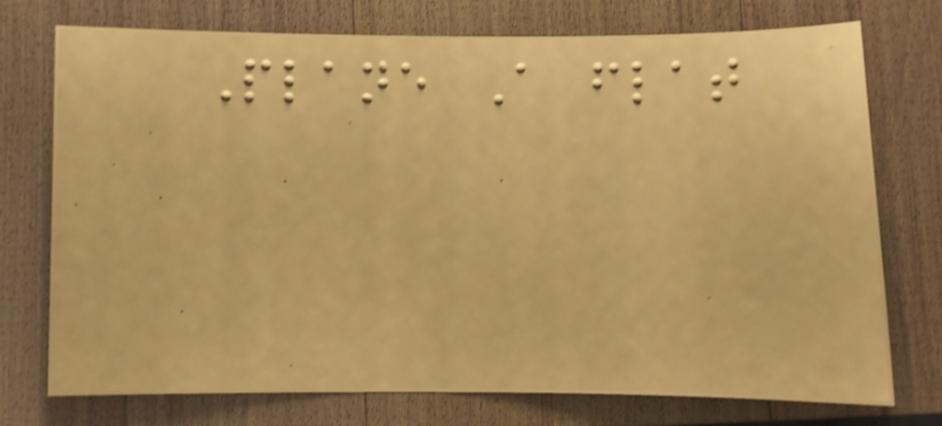Plane A flat
